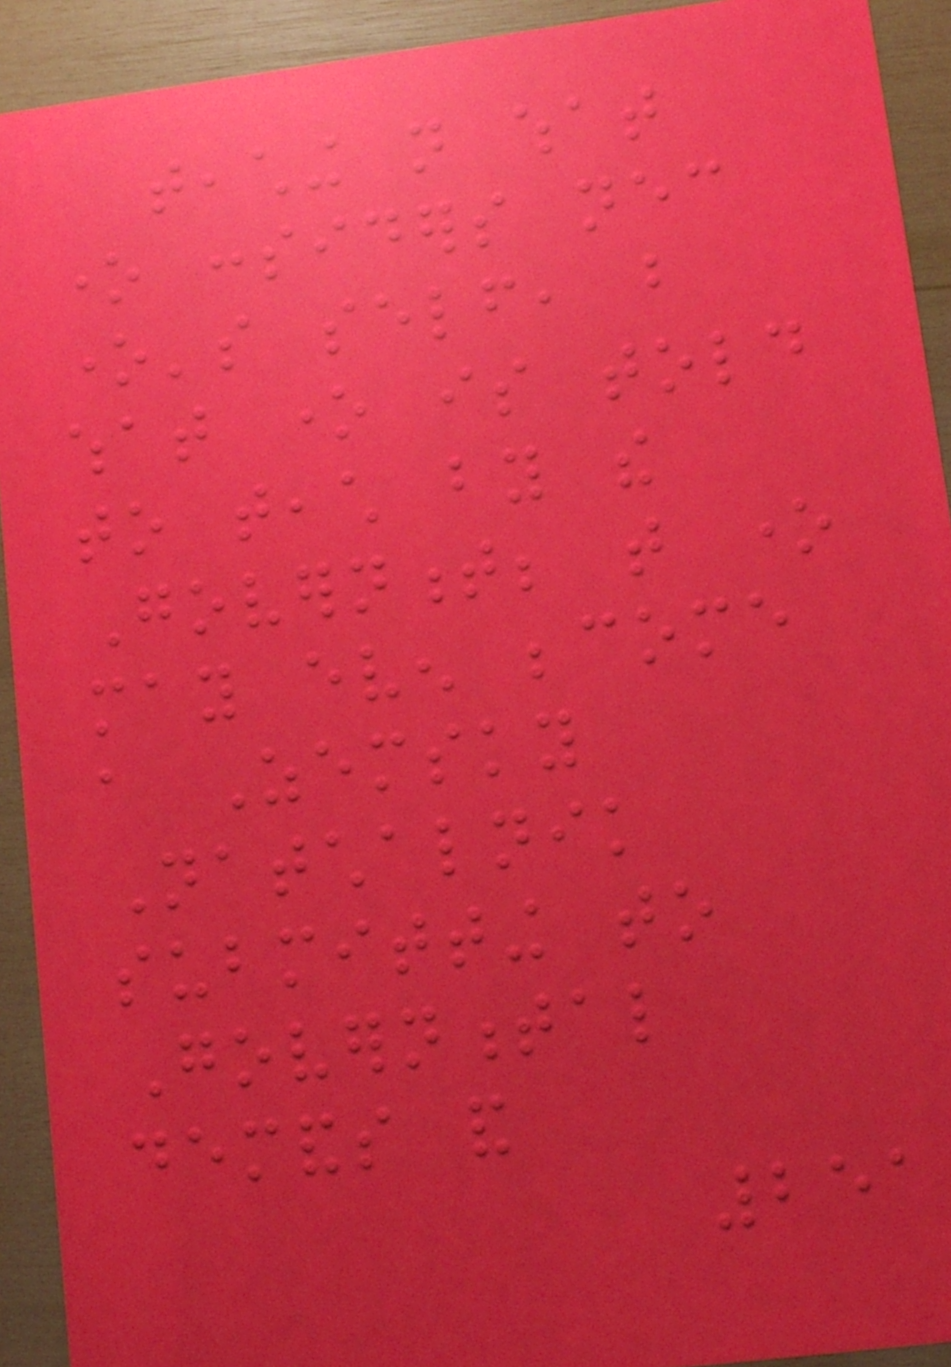teaching not what
one considers necessary
one's self, but
what one is told
to teach by the
Government; that one
may even become
a Zemsky
Natchalnik
submitting to
Governmental
demands and
251
